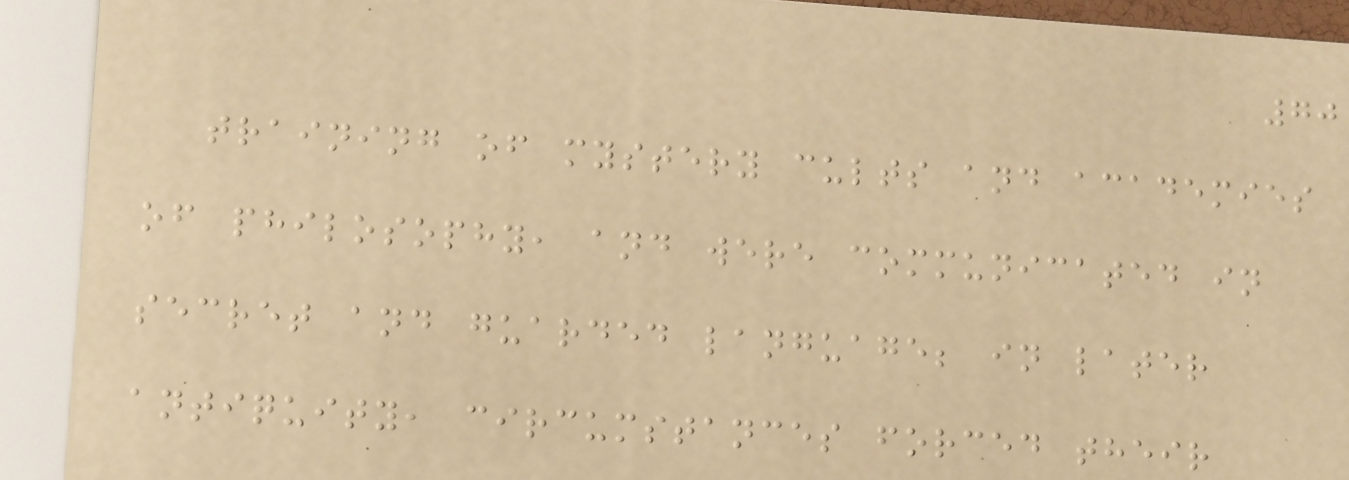70
training of mystery cults and academies
of philosophy, and were communicated in
secret and guarded language; in later
antiquity, circumstances forced their
